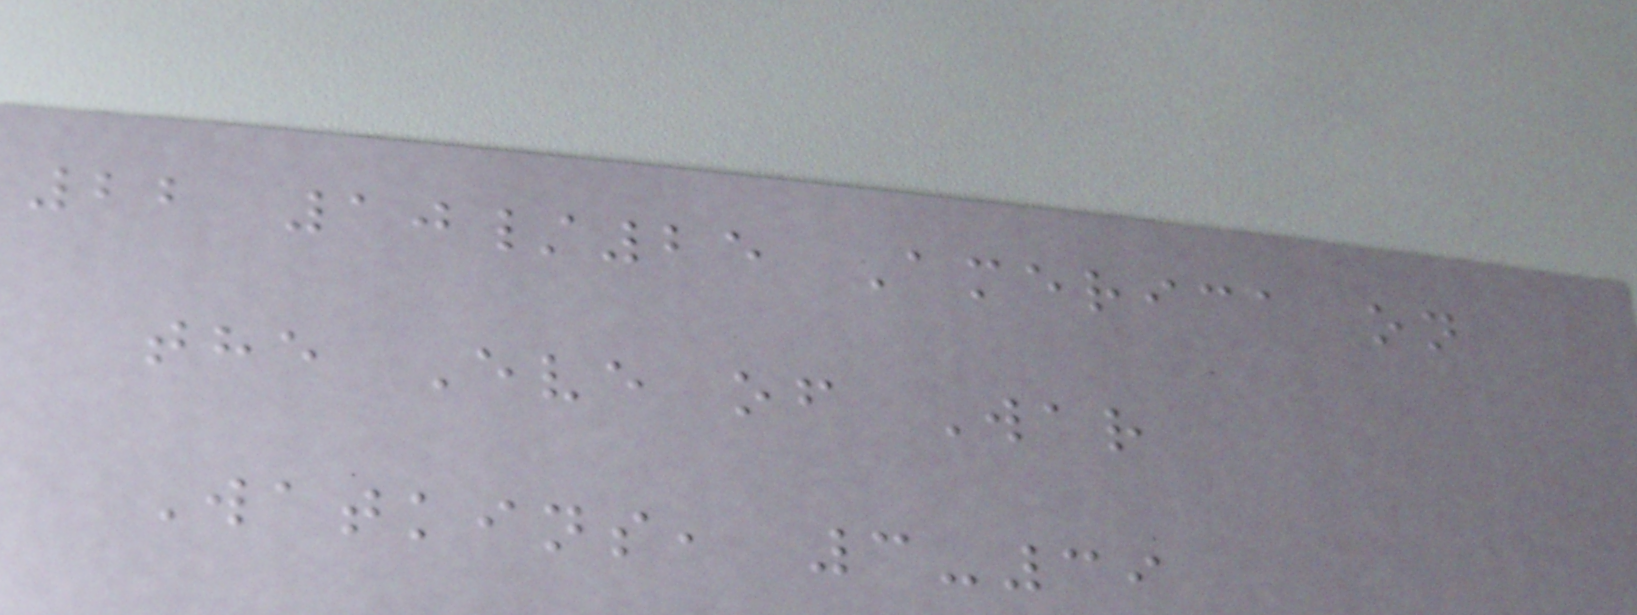22 10/25 America on
the Eve of War
Watkins, 3-39
